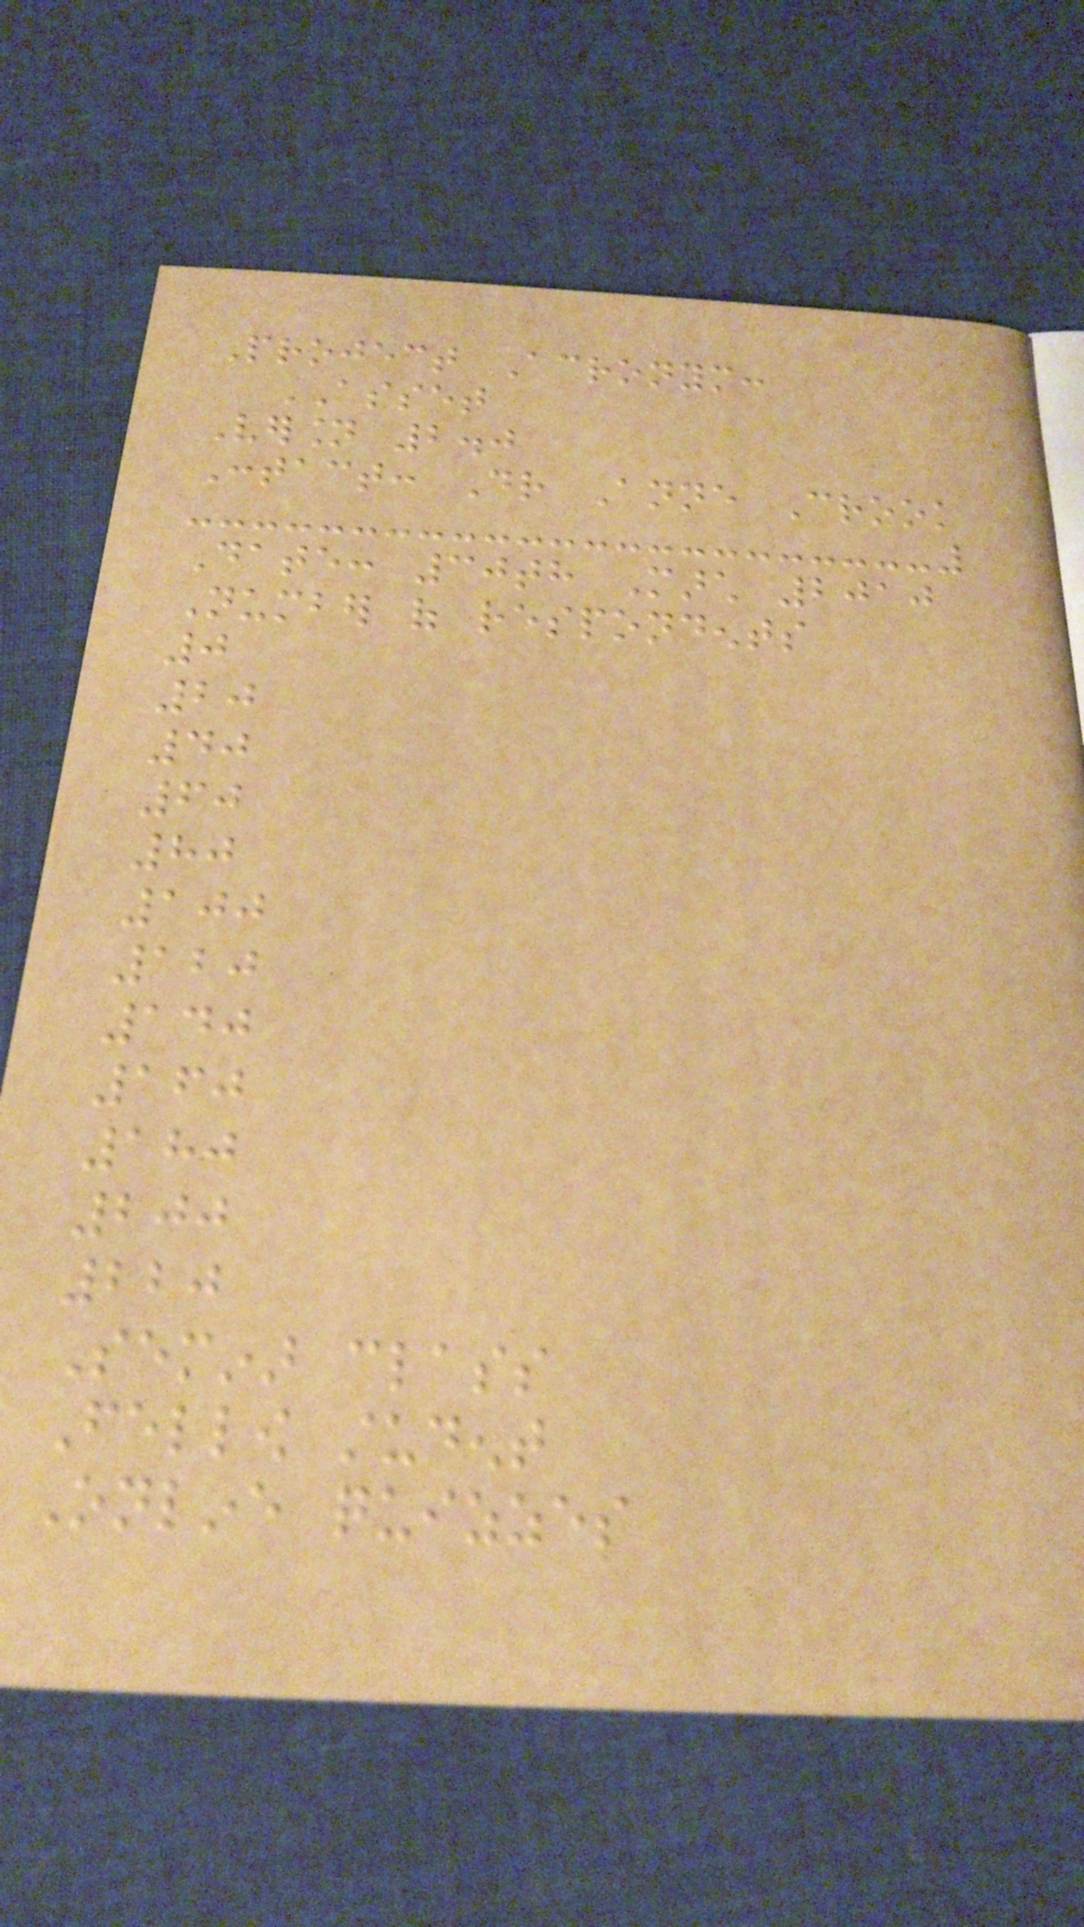Project Acronym:
ASSET
Version 2.0
Contact: Dr Anne Crook
Date: 30th March 2010
Number of respondents
0
20
40
60
80
100
120
140
160
180
200
220
Seminar class
Fellow student
Online quizzes
